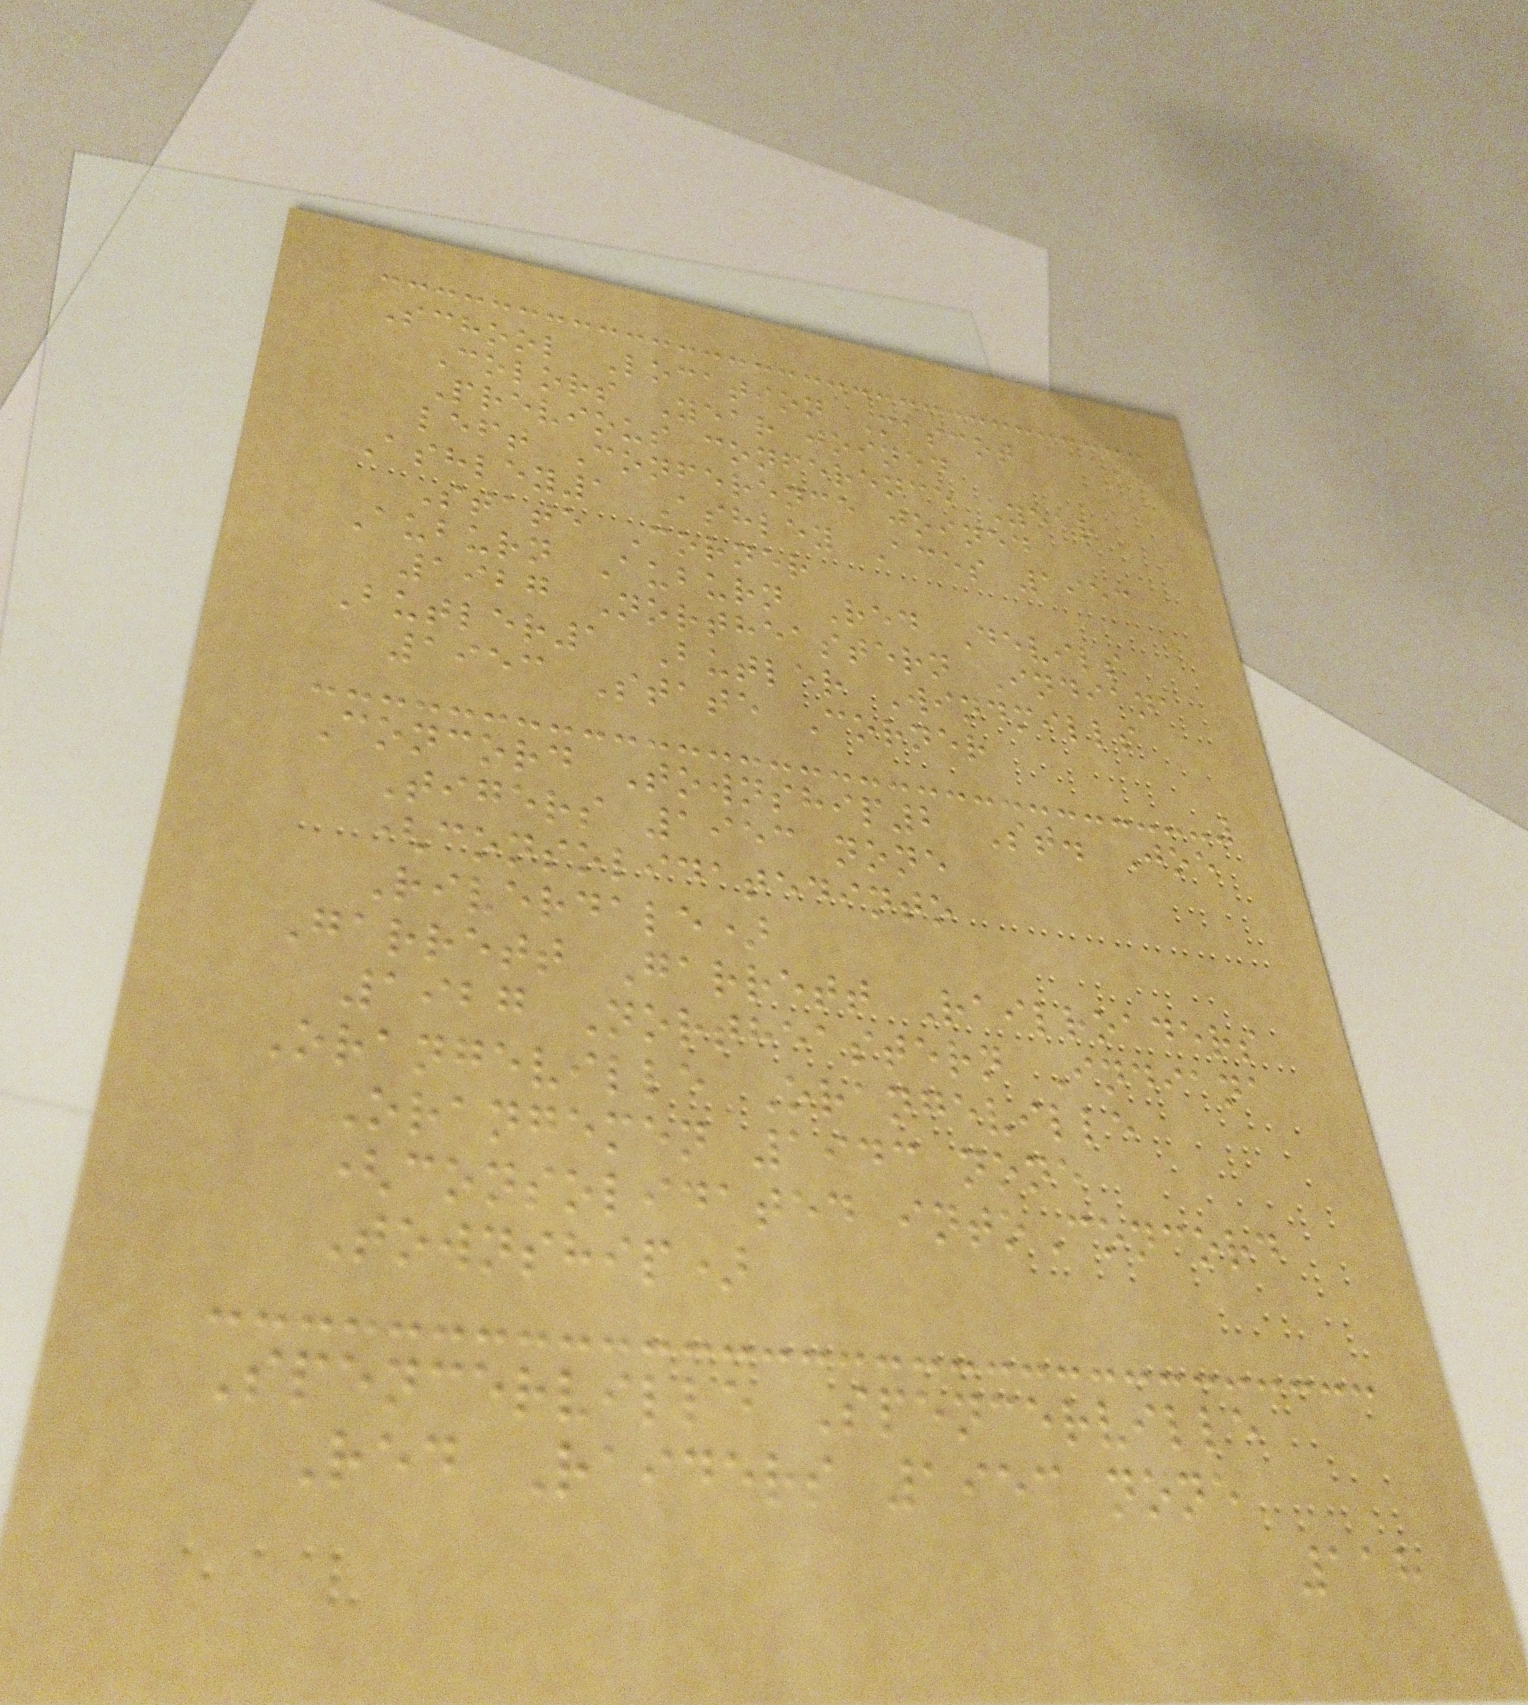School Location Mascot
Colors Year joined
Previous conference Year
left Conference joined
Ashley1 Ashley Aces 1953
State Corner
Auburn Auburn Red Devils
1927 Northeastern Indiana
Butler1 Butler Windmills
1953 State Corner
Concord Township2 St. Joe
Tigers 1953 none
(consolidatedinto
Riverdale)
Garrett Garrett Railroaders
1927 Northeastern Indiana
Orangeville Orangeville
Orangemen 1943 none
(consolidated intoConcord
Township)
Spencerville Spencerville
Red Raiders 1953 none
118
